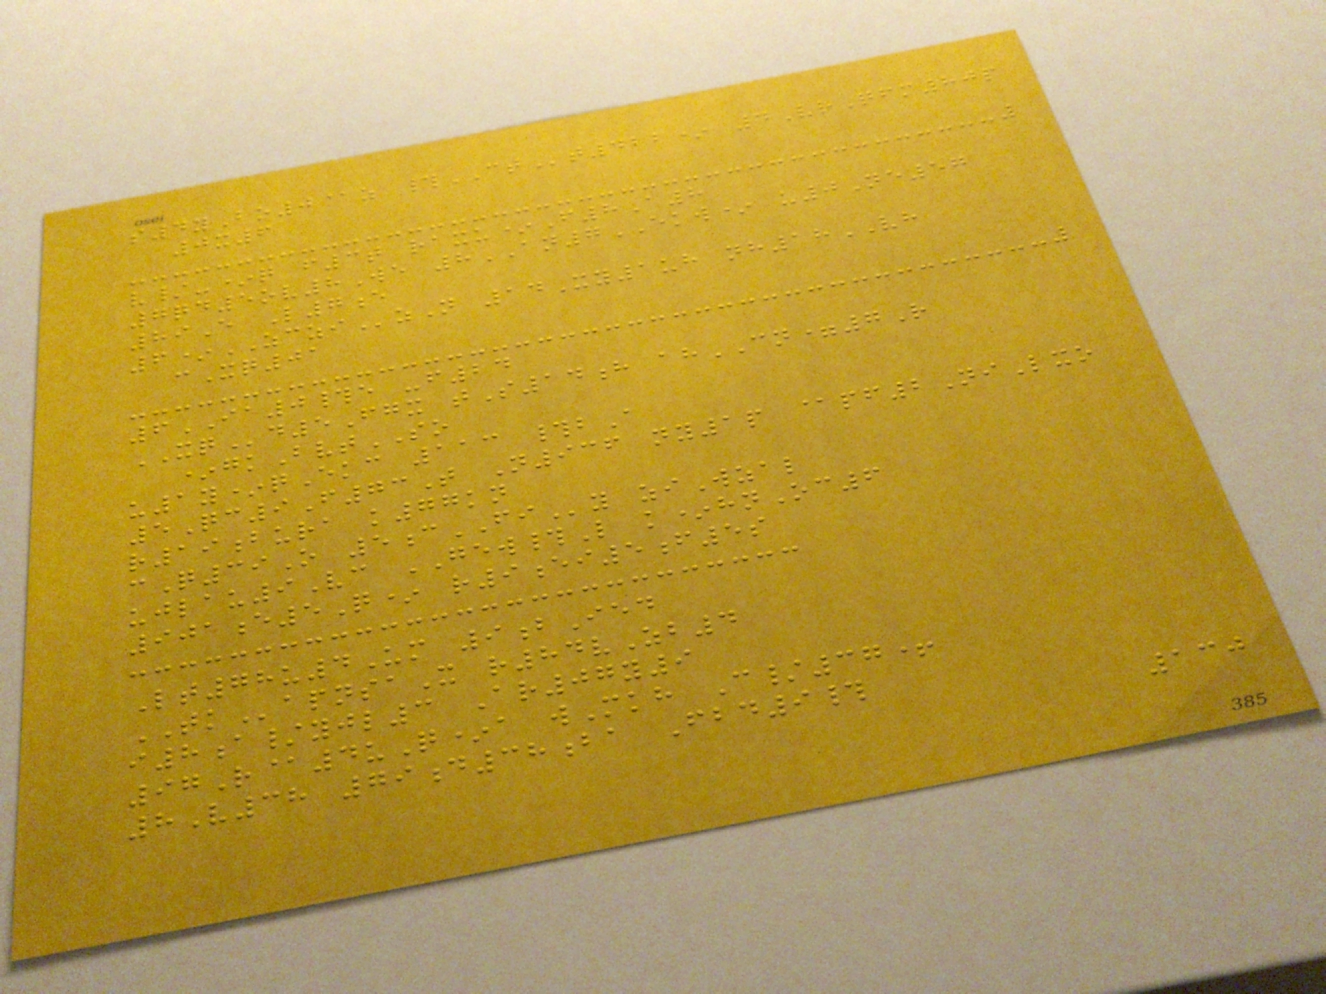s4yBo0@z #CTt422* 4VrQfm80p
0x6
v/-*q f3t raxu*F8A8
7qd5ov8We 8AN7EKW* u0Ne57
89E L7e
6*ZCZIzN 14Xy1uh nh18VH
cXq01
6IA0#e -f24
XQd5Fgx tS14h ahCN=7R
*gkBvtSO
u1y*qEkc 113 #bA
5Qc9F73T N936 ny1p @pf2NiLxo
r19bura k77kn
cQ39O 5cFIy ziWzal
ujlau9Vc GEW#L k*hnOc6
901e5Q* r9ei5f5s
Lt78u4Um 9bIed
TKapnsaX r84vZb4
i8a/yjl3 Ar07y9
97R@4uQ*a wMkh C/37+
8V38 79d38ba Fbd9#
130
